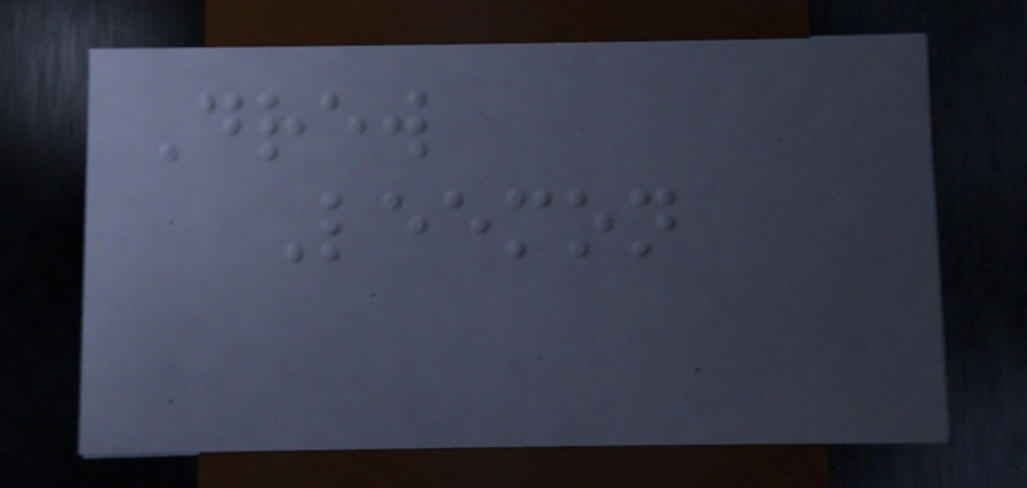Drew
Leemon
